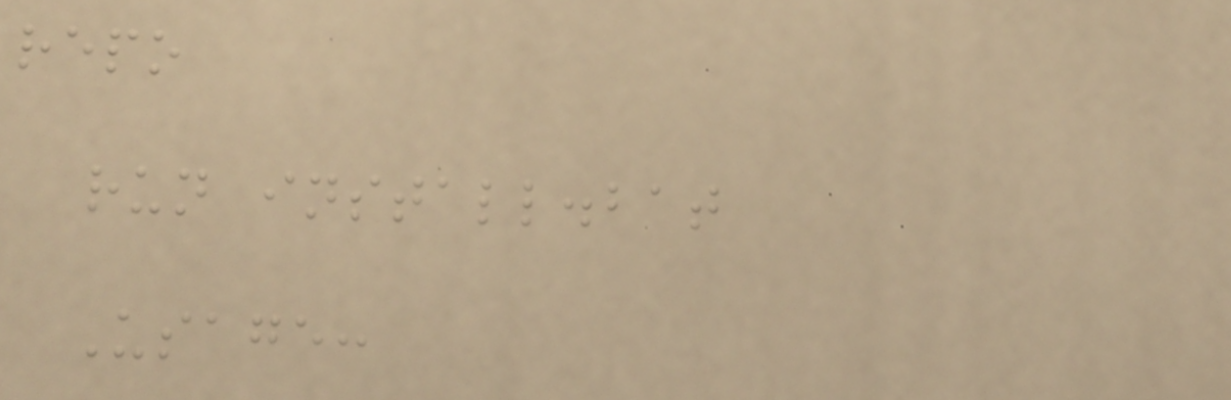repo
run install.bat
Usage:
